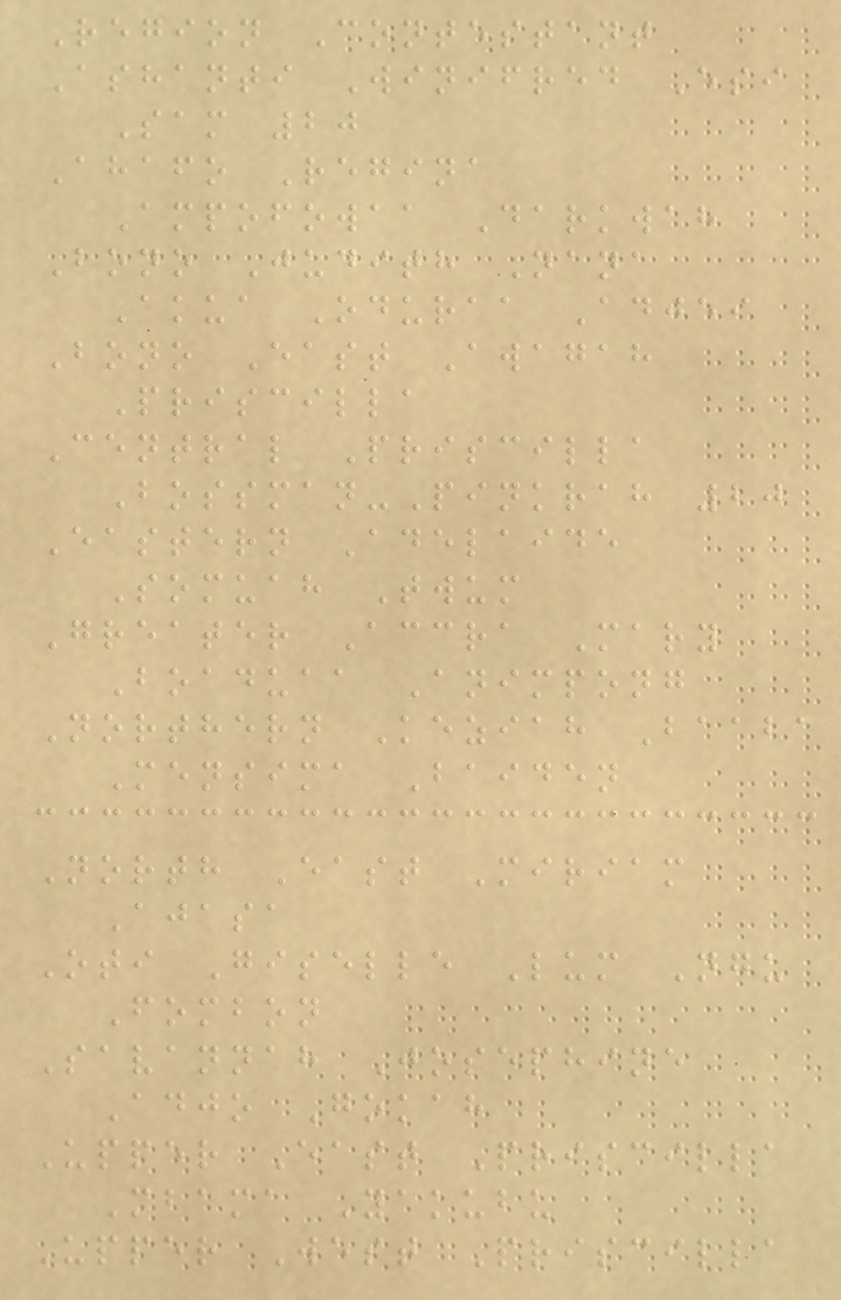Region Contestant
Ashanti Winifred Esi
Sam 20
Ahafo Regina
Ampofowaa Darkwah
Bono Judith Nana
Akua Oduraa Adjei
Bono East Awagah
Priscilla
Central Priscilla
Bossman-Pinkrah 20
Eastern Adelaide
Somuah Twum
Greater Accra Mary
Boaduaa Animpong
Northern Keziah Baaba
Mensima Baiden
North East Miriam
Ajasa
Oti Giselle Lum Ngu
Fombon
Savannah Josephine
Adjo Gokah
Upper East Priscilla
Mbama Yakubu
Upper West Priscilla
